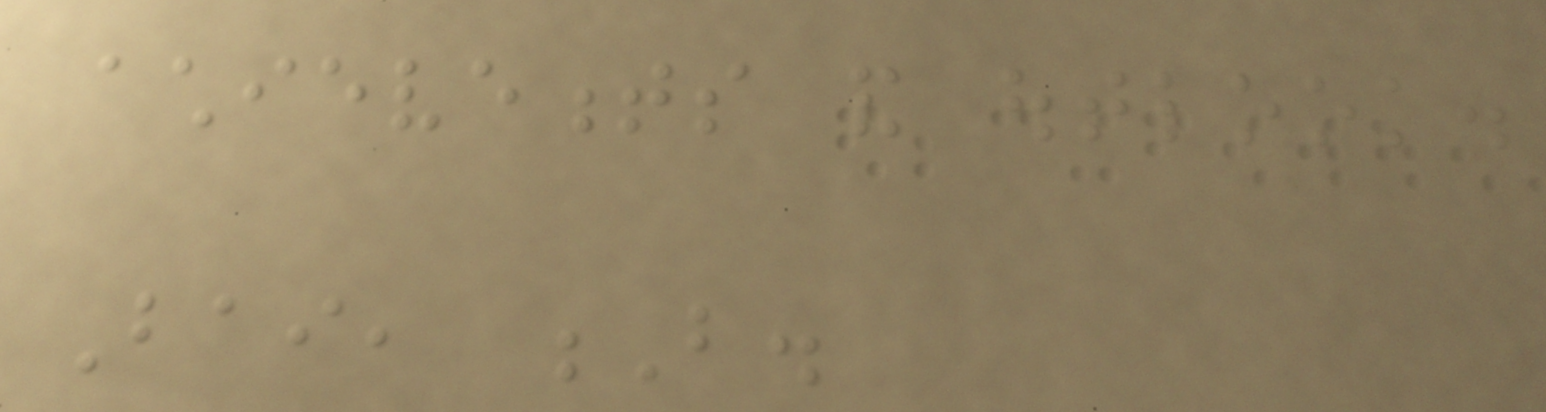achievements and outlook.
Bai, B.
